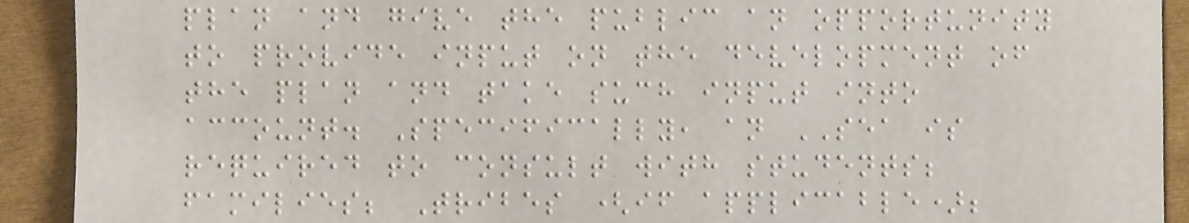plan and give the public an opportunity
to provide input on the development of
the plan and take such input into
account. Specifically, an SEA is
required to consult with students;
families; Tribes (if applicable);
